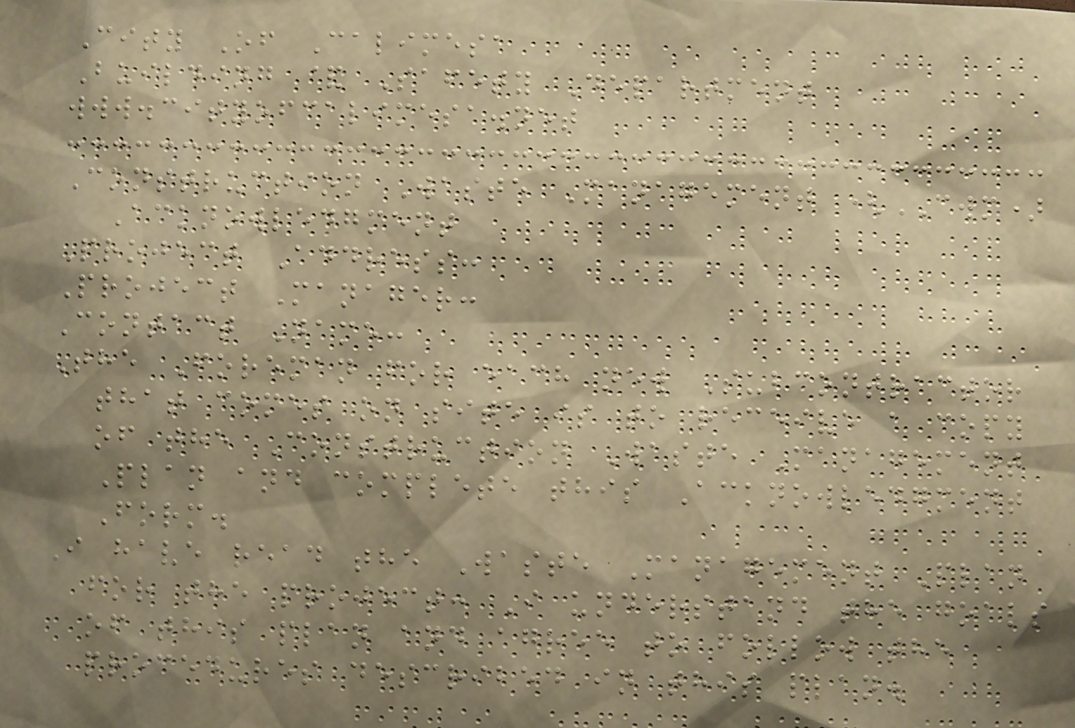City Of Calimesa
Building & Safety Department
www.cityofcalimesa.net
Construction Waste Management (CWM)
Acknowledgment
Project Address:
Project Manager:
Contact Name:
The Foreman for each new Subcontractor
that comes on site is to receive a copy
of the Construction Waste Management
Plan and complete this Acknowledgment
Form.
I have read the Waste Management Plan
for the project: I understand the goals
of this plan and agree to follow the
procedures described in this plan.
